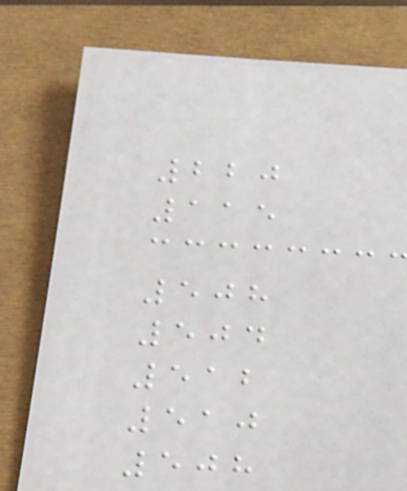220
115
508
504
512
510
508
